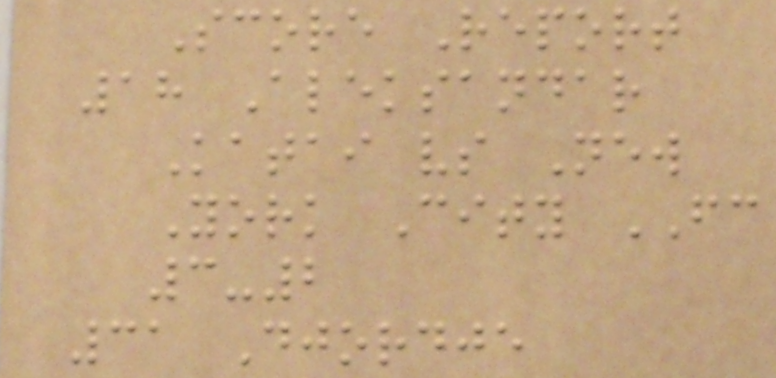Score Report
18 Aleksandar
Katai vs New
York City FC
3-2
31 Djordje
